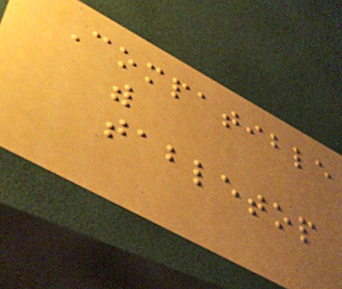Compatible
with
tabletop
